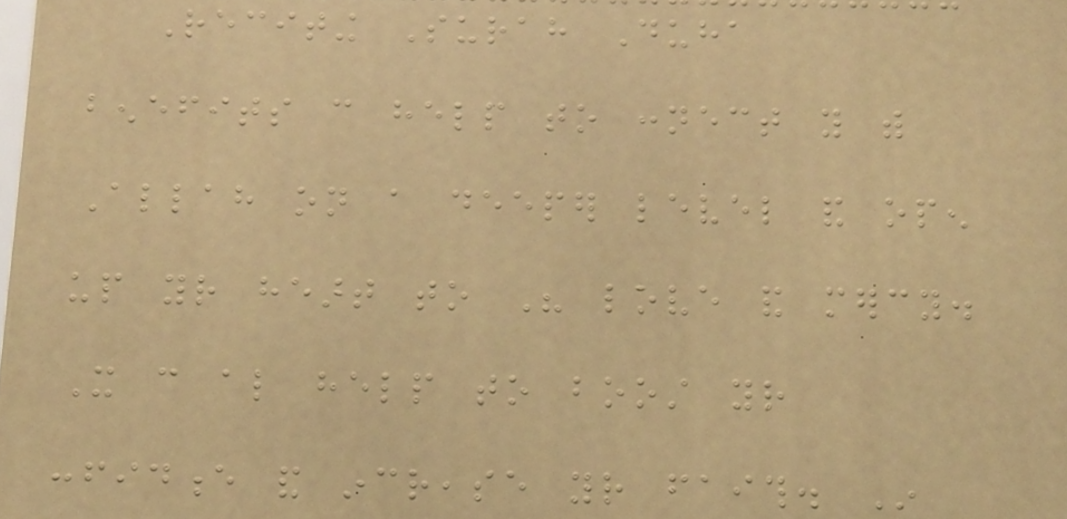Reciting Surah Duha
benefits can help to connect you with
Allah on a deeper level and open
up your heart to His love and mercy.
It can also help to boost your
confidence and increase your faith. In
